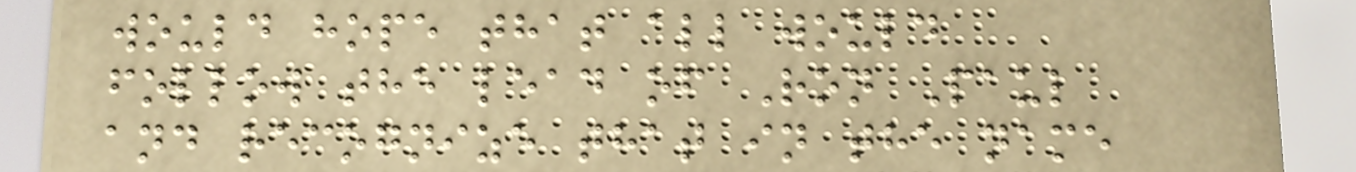would hope that all would
follow the lead of Ron Paul
and recognize that in the name
